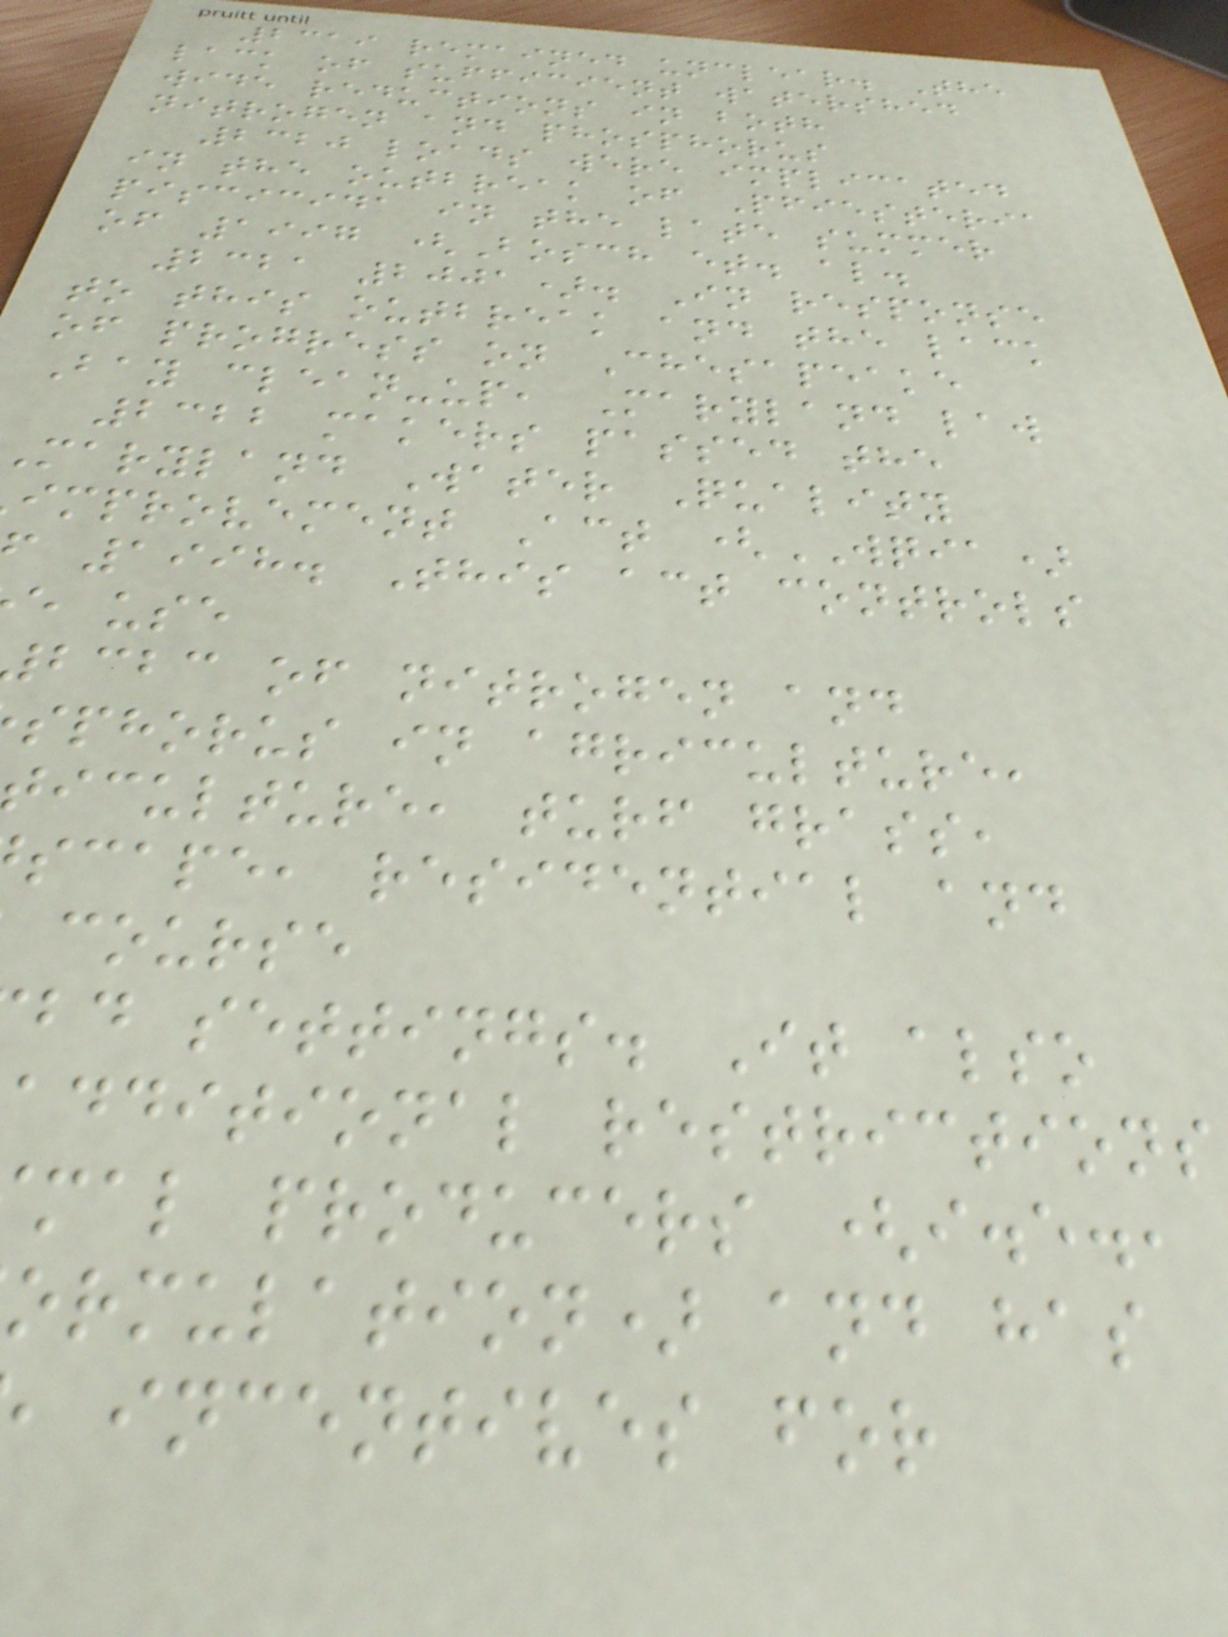2319 remained unclear. The
lack of sufficient watershed
wide reductions in both
nitrogen and phosphorus
2320 loads were implicated
in the outbreak of Pfiesteria
piscicida in the late summer
of 1997 (Bosch et. al.
2321 2001). In response
to this outbreak and the lack
of progress on Chesapeake
Bay clean-up, Maryland law
2322 makers passed the
maryland Water Quality
improvement Act (WQIA)
1998. This act controls
e use
bcbc of nitrogen and
sphorus in agriculture,
iculture, turf grass,
scape, residential and
course
bd settings. It also
additional restrictions
mal producers (i.e.,
ormulation) and has
incentives for
